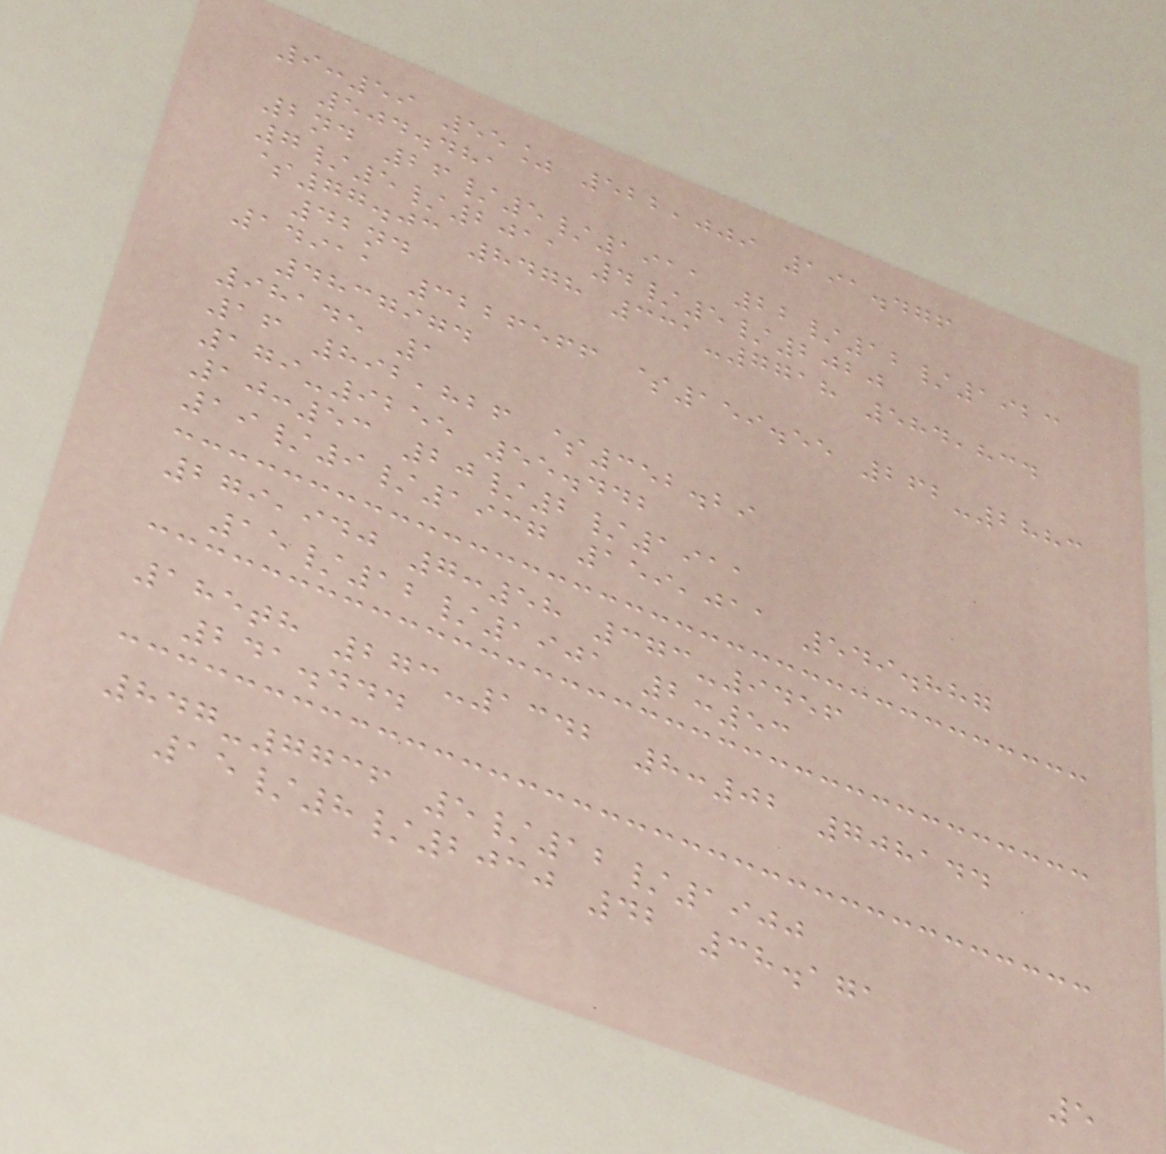9:59 55% 522,009 191.476
504.481
2nd 26/5/1911 22/12/1923
7/5/2011 4/5/2020
$77.03 8478 331-7718 584,834
42nd
14911 3226566 $159.55 262-2883
4837974
98145 1
16 892,826 $352.29
179-9255 55.442
10:53 20/2/1911
19/9/1937 159,011 549.887
279,940 7:58 373-9456
15/12/1901 2:53
185th 273-1342 8:02 708144
241.444
847-7736 5/12/1900
15/8/2030 42 38.171
5
